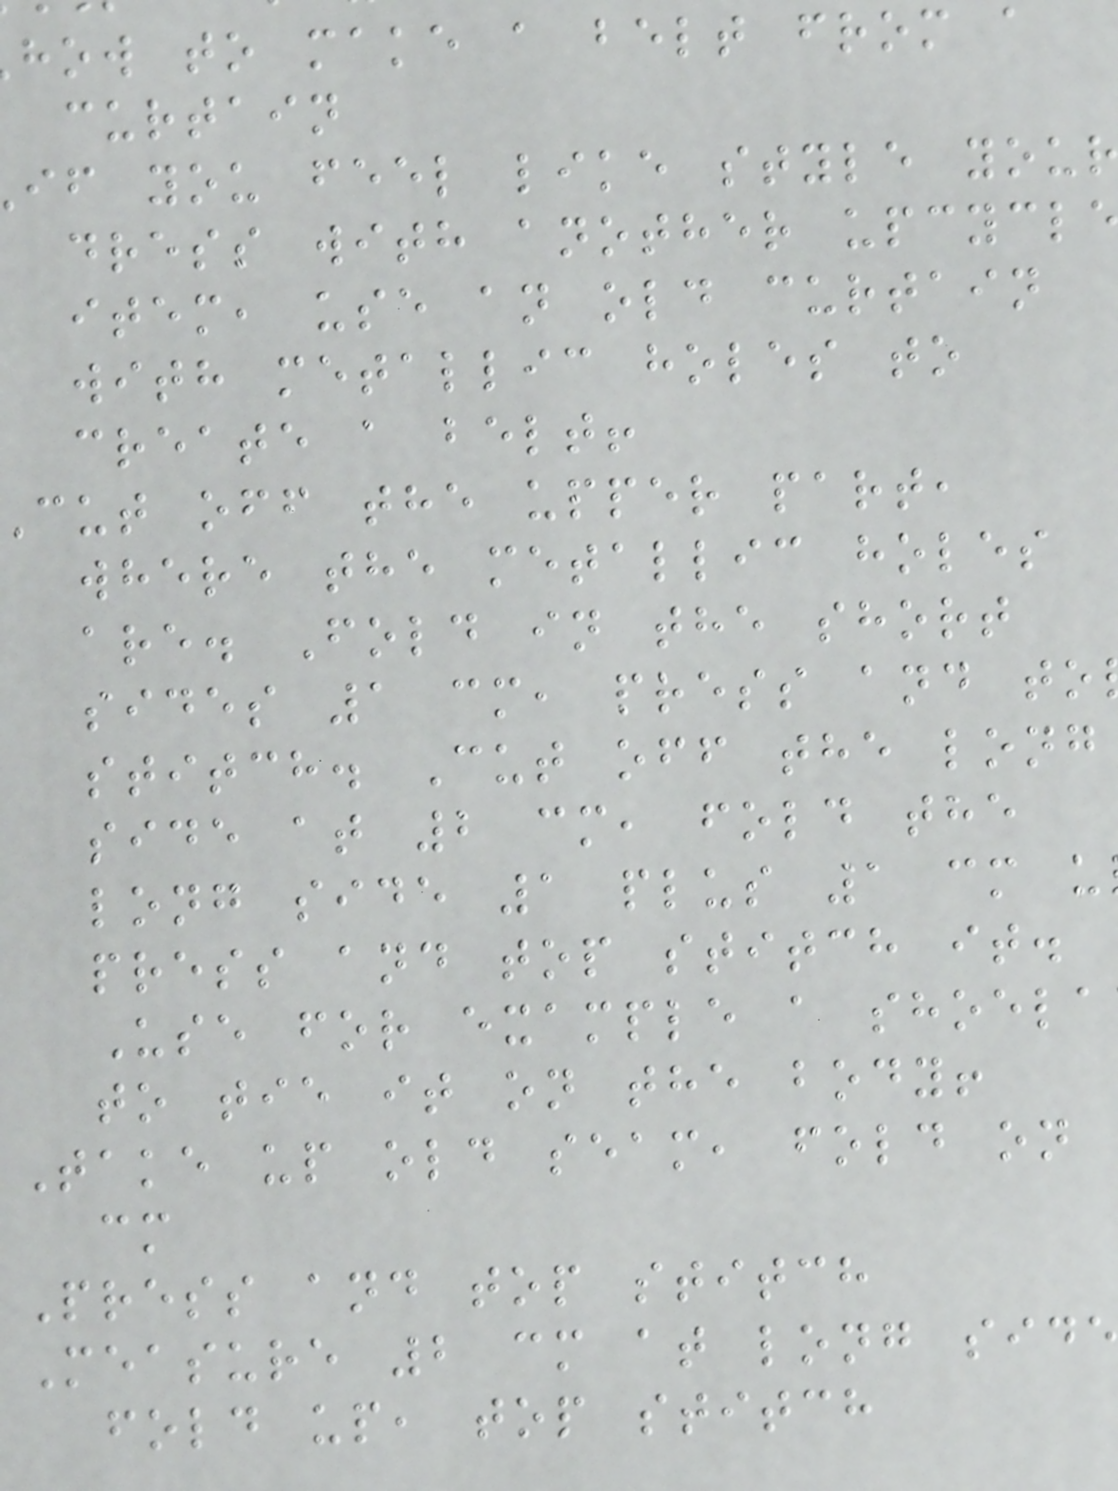how to make a belt from a
curtain
if you feel like style your
dress with another upcycl
item, use an old curtain
with metallic holes to
create a belt!
cut off the upper part,
where the metallic holes
are. Fold in the short
sides 1 cm, press and to
stitch. Cut off the long
side at 2 cm, fold the
long side 1 plus 1 cm u
press and top stitch it.
Use for example a shoela
to tie it on the body!
Take up old seam, fold on
cm
Press and top stitch
Measure 2 cm at long side
fold up, top stitch
